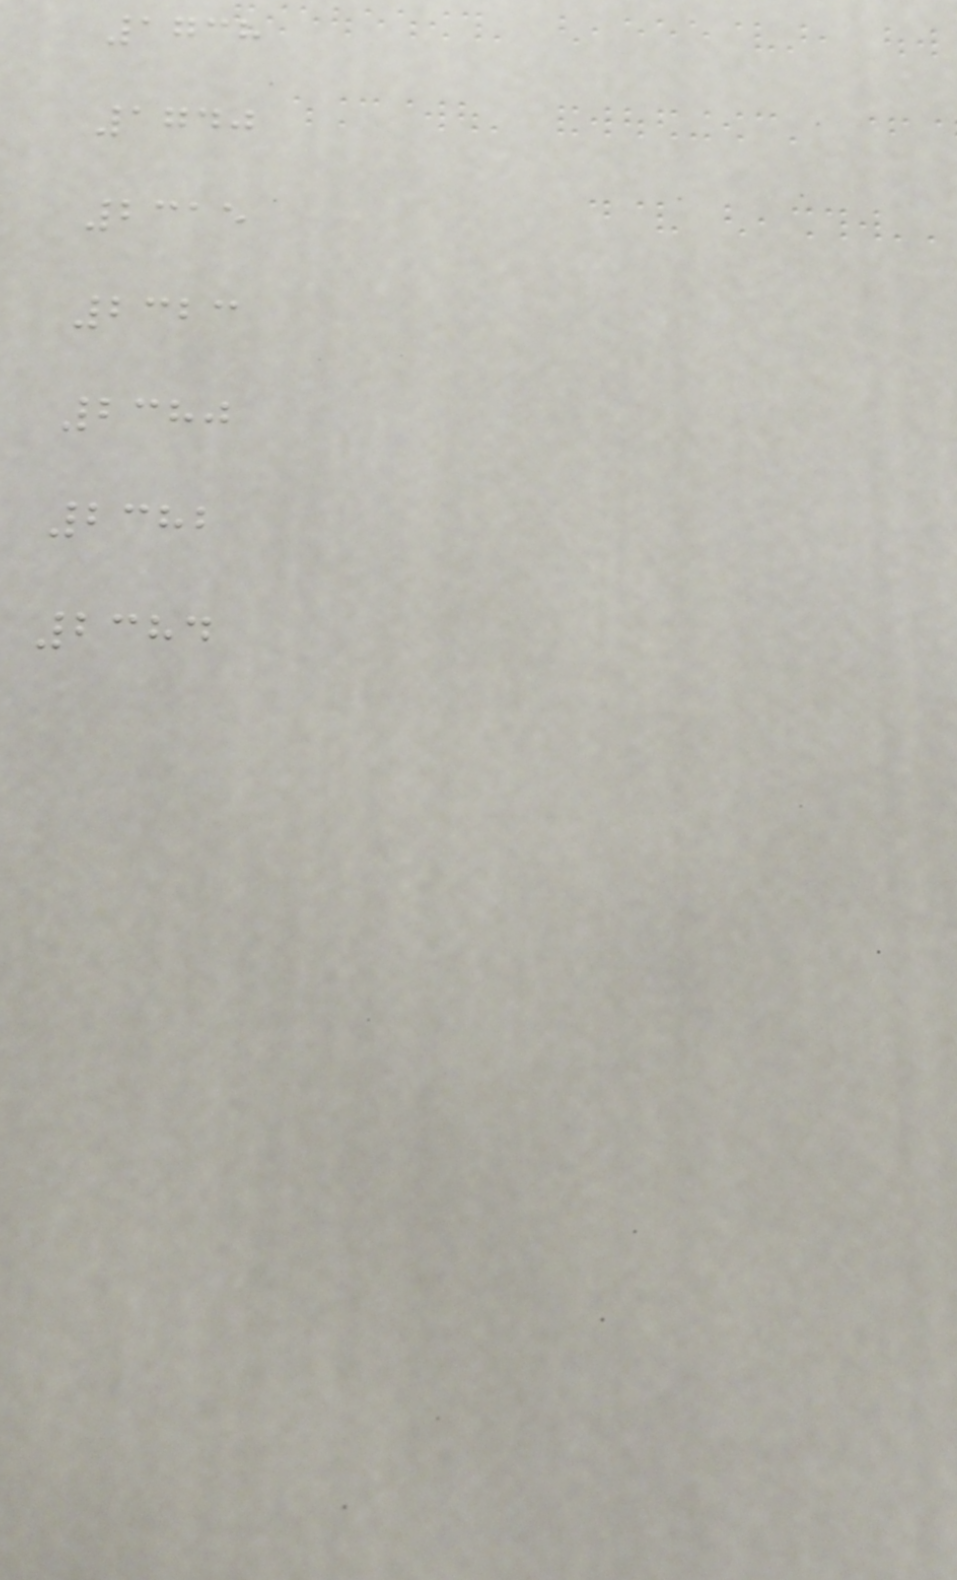1738
1740
2315
2323
2380
2382
2384
